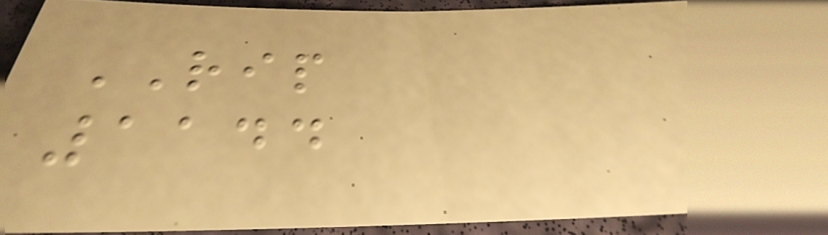RIP
1144
